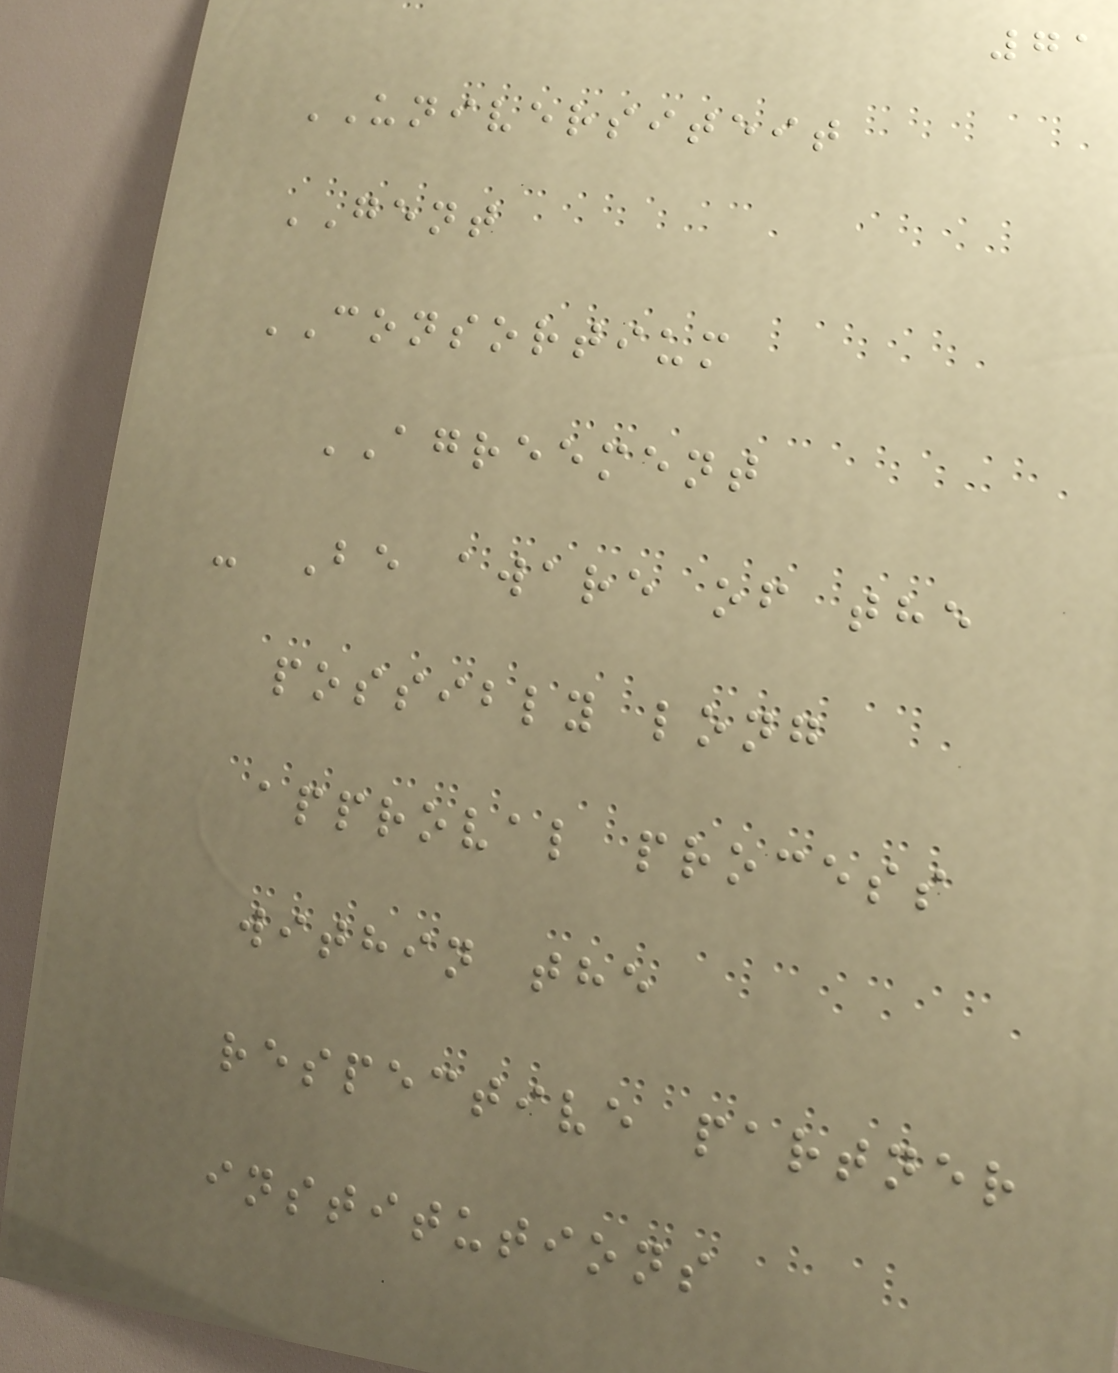71
UNIVERSITEIT
GENT
CONSORTIUM
AGREEMENT
- Be aware of the
possibly long
approval process
within the
respective partner
institutions
